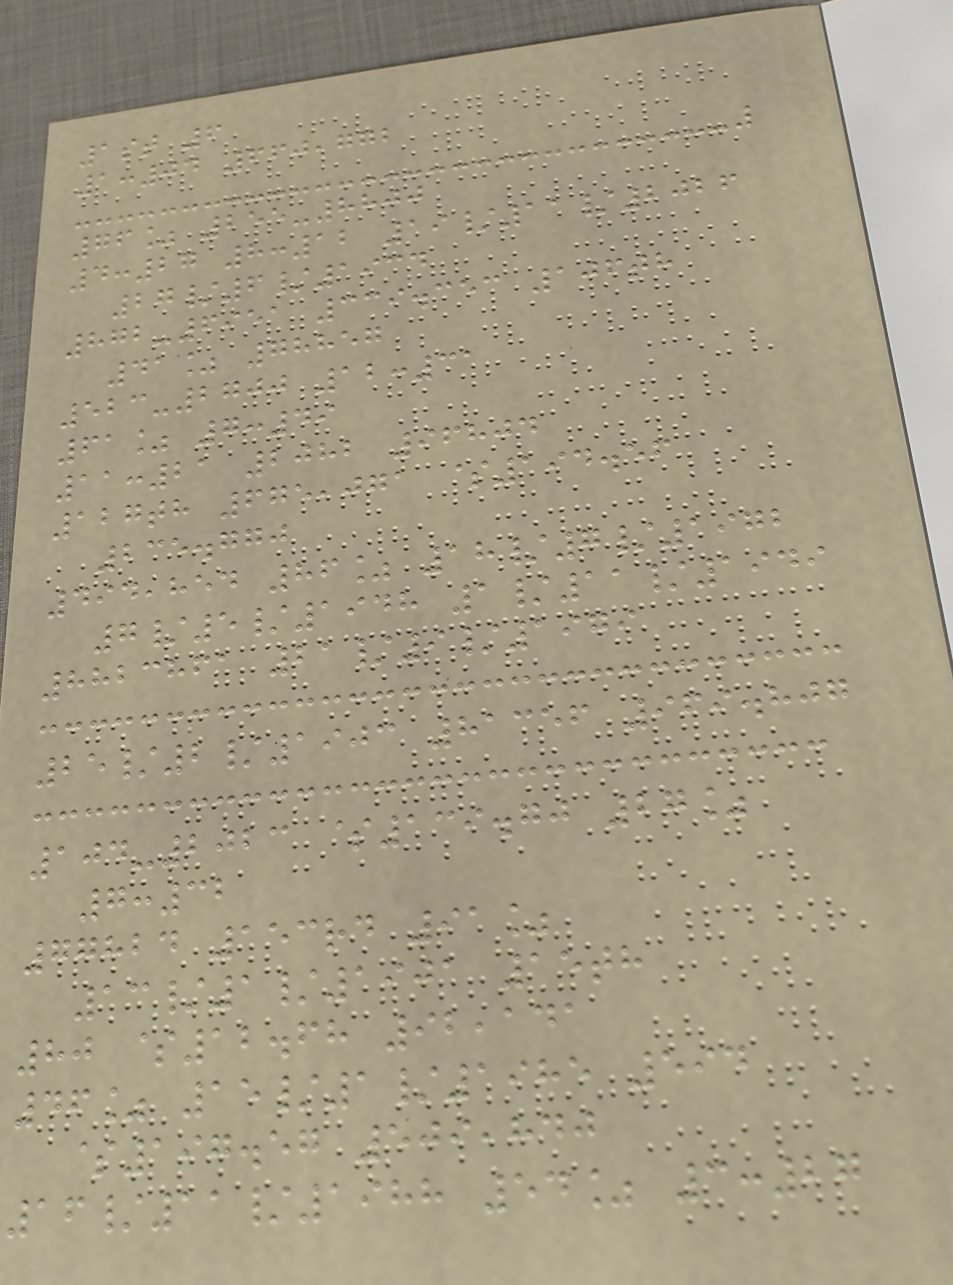1st 6
1:04 660,772
76% 255-8800
4:27 8:12 19/11/2026
27/6/1934
872-6951 339.353 106th
41% 78857
523-2700 12:31
61% 7:49
11:21 2082 96804
127th 675,071 $194.56
235.770
494,854 86% 18/7/1972
7/5/1948 1/11/1949
8823861 21/9/1979
25/2/1903 81356 969.807
104-2023 $139.70 27%
7:32
77824 153rd 91%
13/1/1901 15th
80 $12.68 92,141
46% 15/1/1985 594
$197.57 509,840
16/11/1988 54% 3:27
